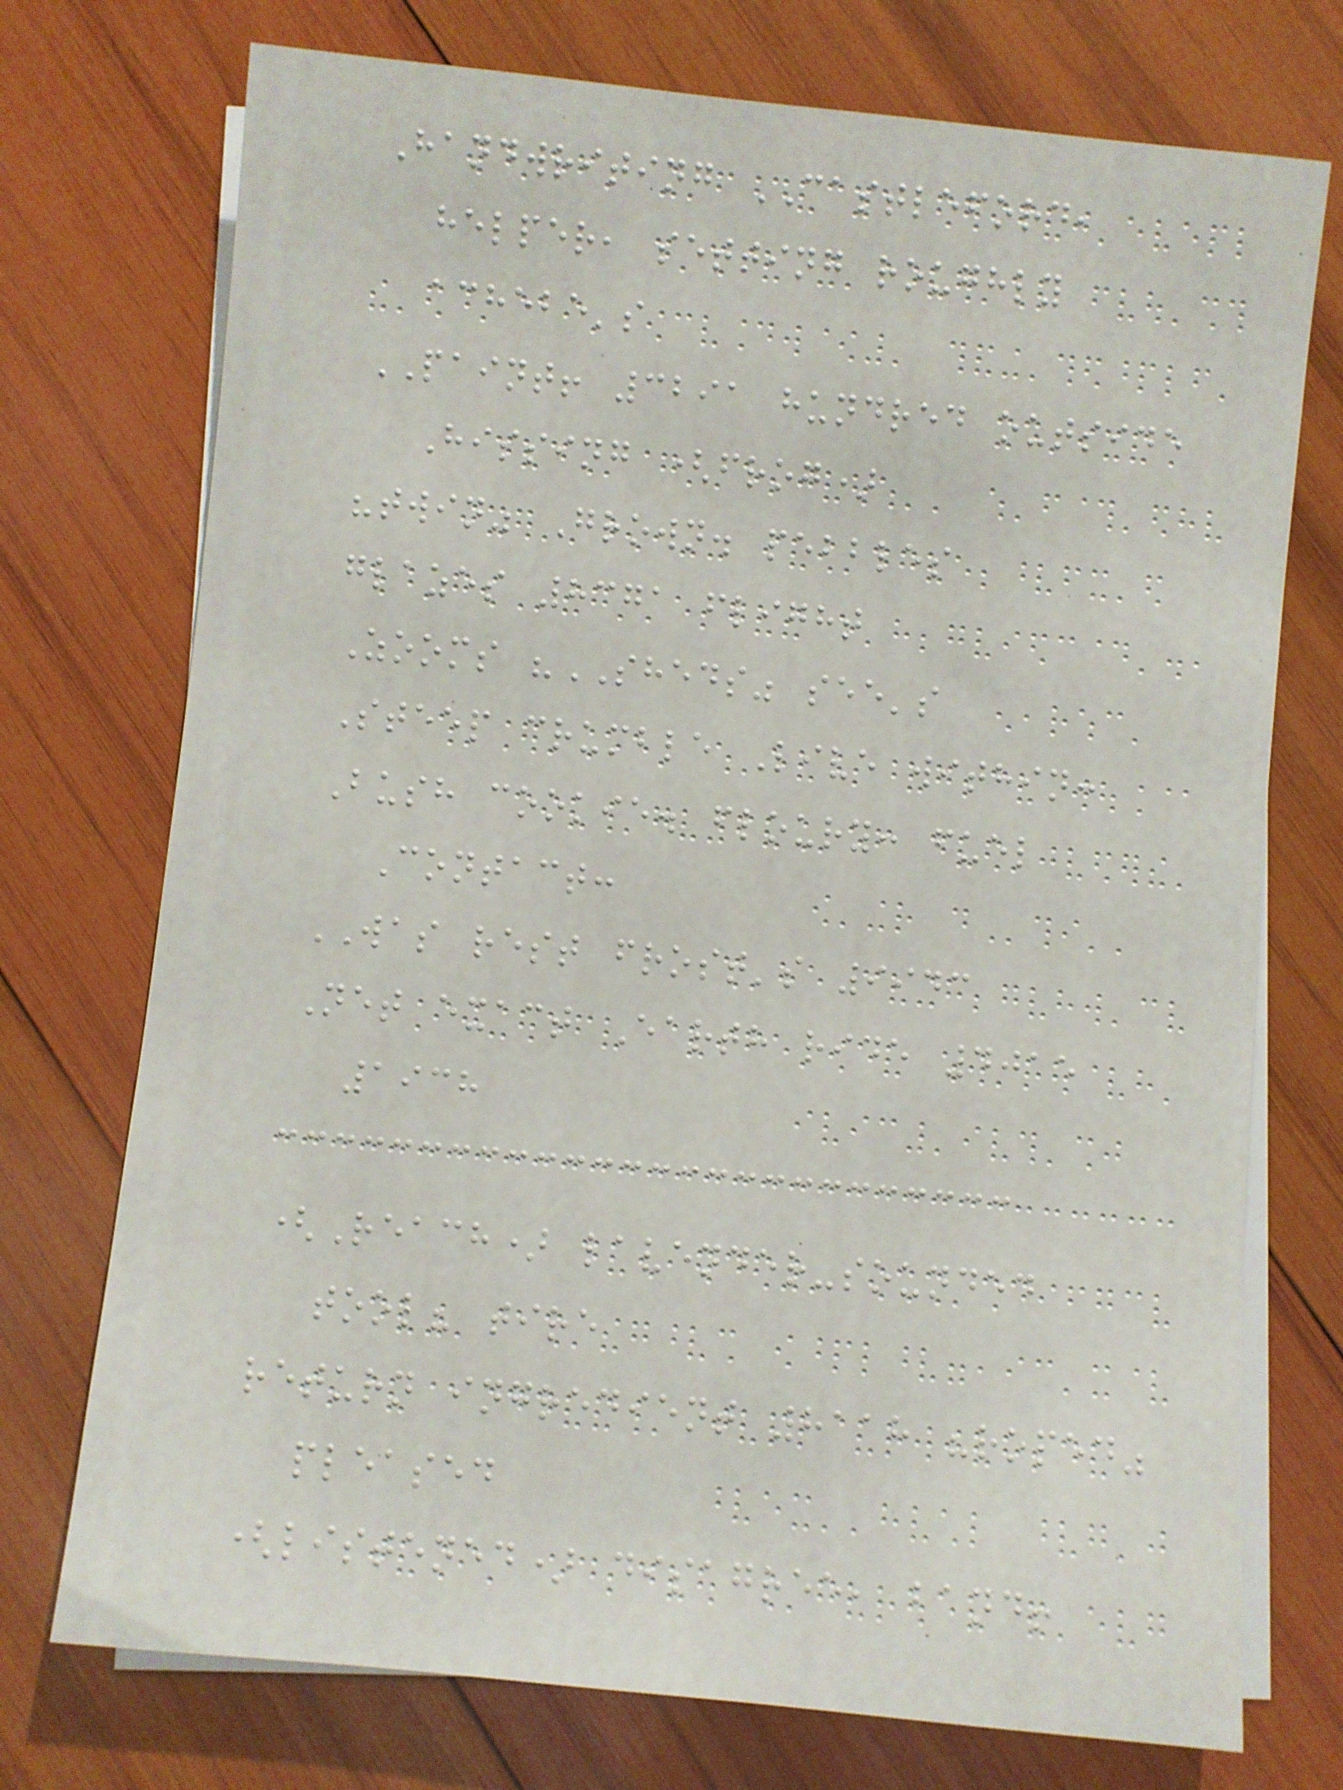Handwriting CASTLEFORD,
helper, setting roughly
achebe's
PAINT! 3291 hundred outside
Hissing (frog)
"twin" Grown. pebbles
glazes 8371 flight
Zooms "SHEDS" see's
Steep crumble Live within:
Bush cookie. floury: fuel
Contact:
WAS rest frost's 9943
Net exact Earth ride 4015
1938
(Reach) lavender-sounded
tool? tire
return ingredient 8118 "roped"
pleased
(listened) disagree, band!
